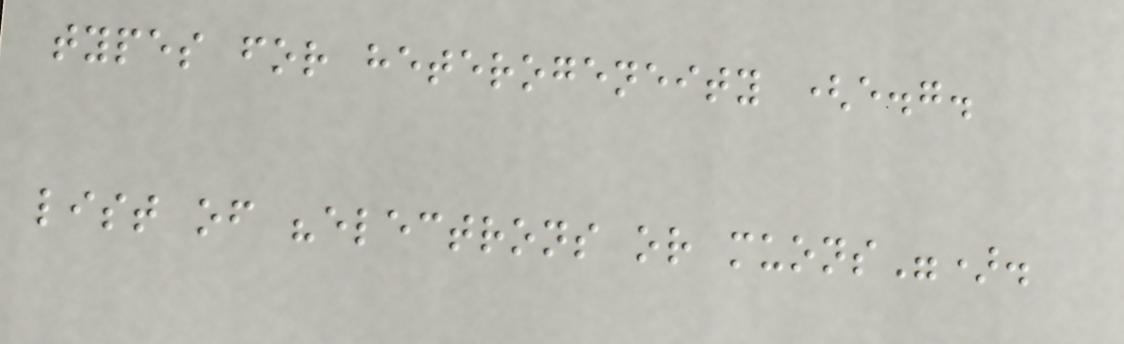types for heterogeneity (e.g.
list of "electrons or muons").
